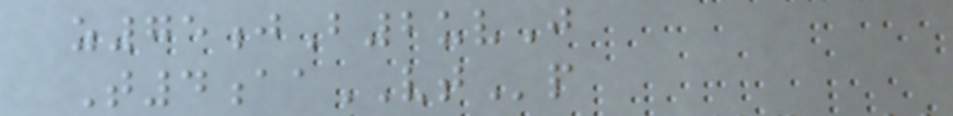z75jB2uvJ
T4aaVTp
